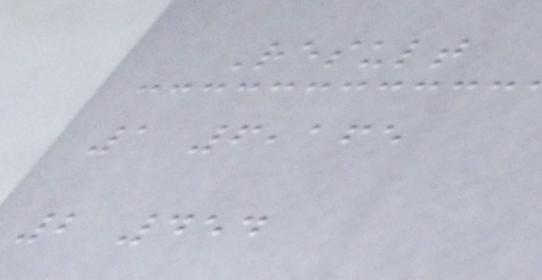Result
1 6,165
2 454
